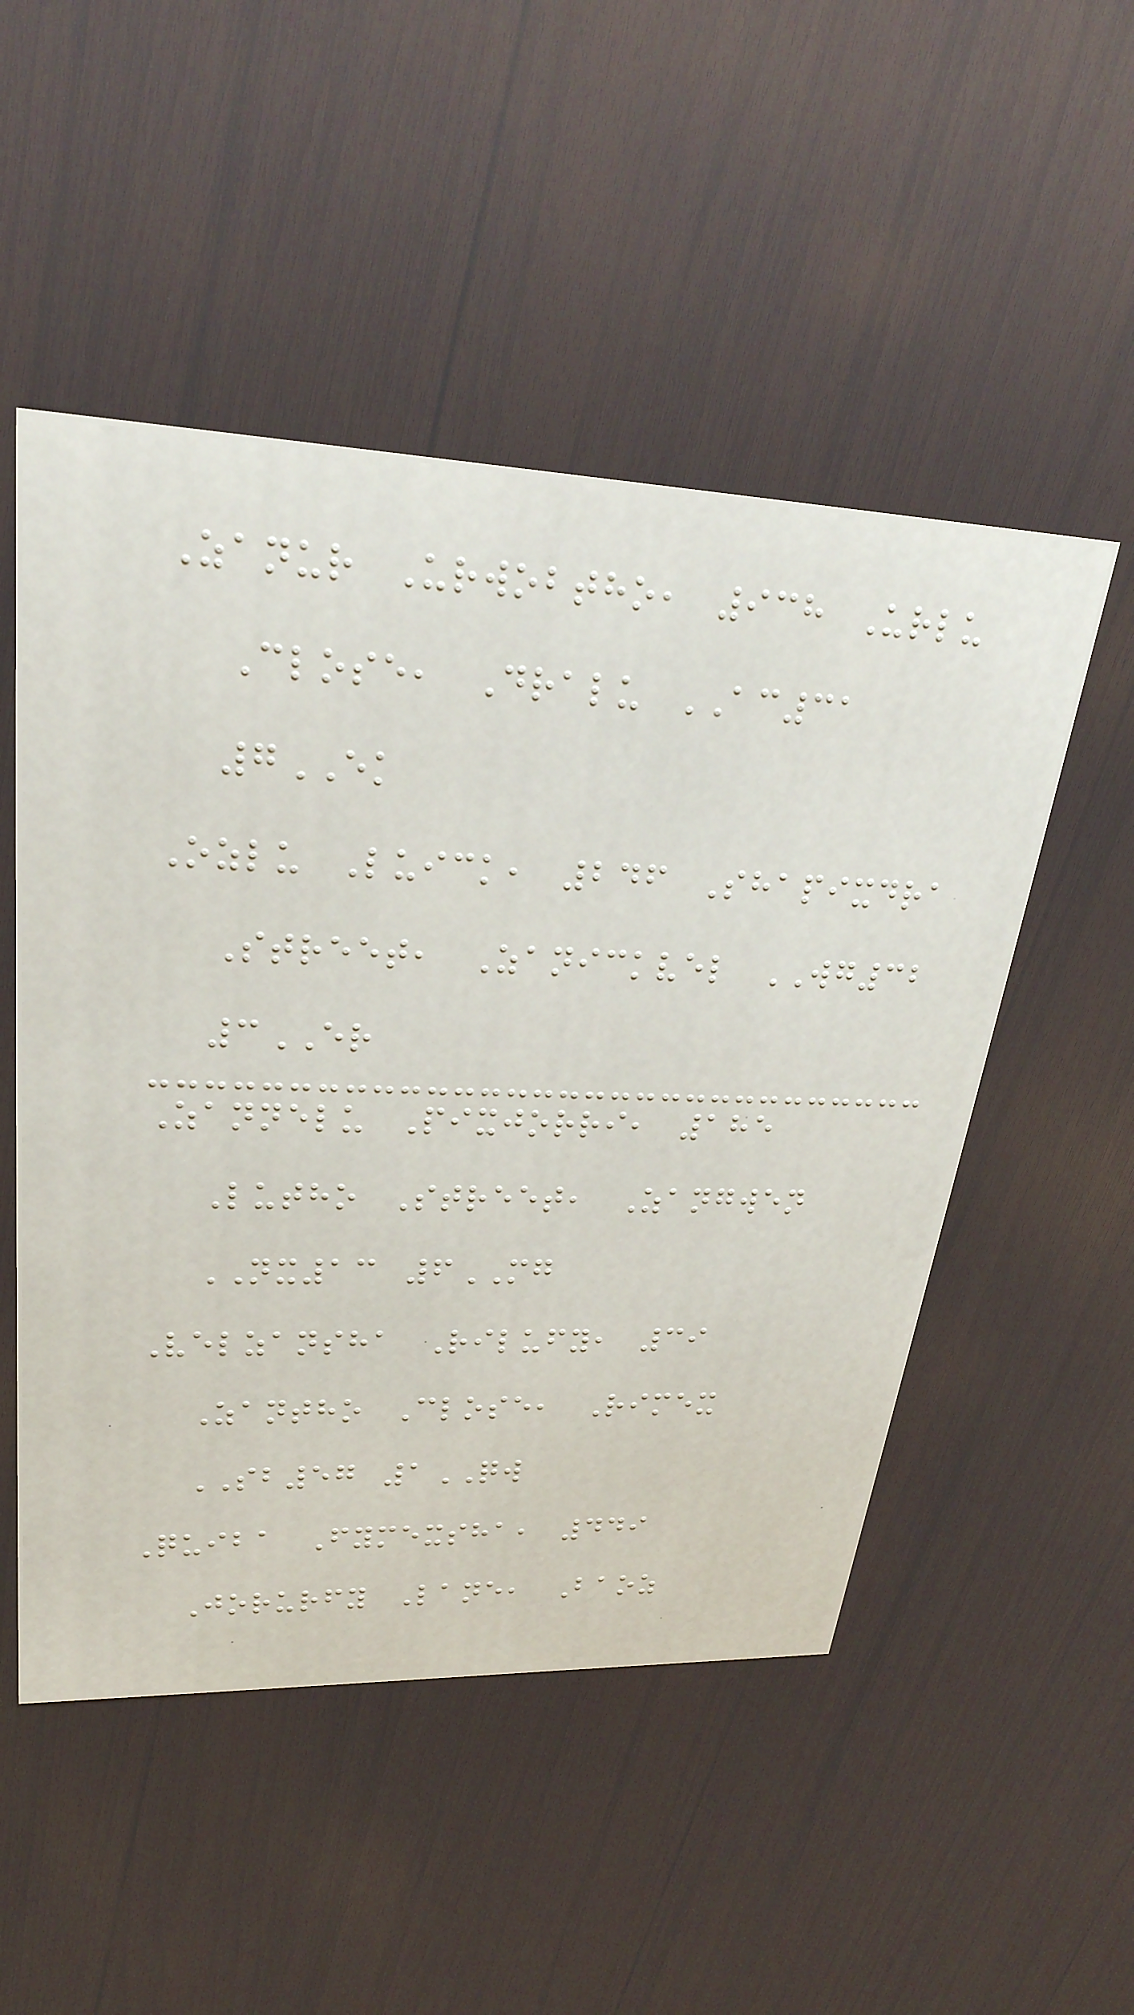Zanur Urwobtho, 938 Urlu
Close, Dralu AC31
7EK
Ozlu Luick, 246 Shapixdra
Street, Zanickvel WG32
3ER
Zannelu Pixjorri, 185
Lutho Street, Zangwen
NX13 6MG
Velzansha Rilufy, 39
Zantho Close, Rimex
SB57 1QW
Quiba Fymexsha, 449
Jorurfy Lane, Baoz
